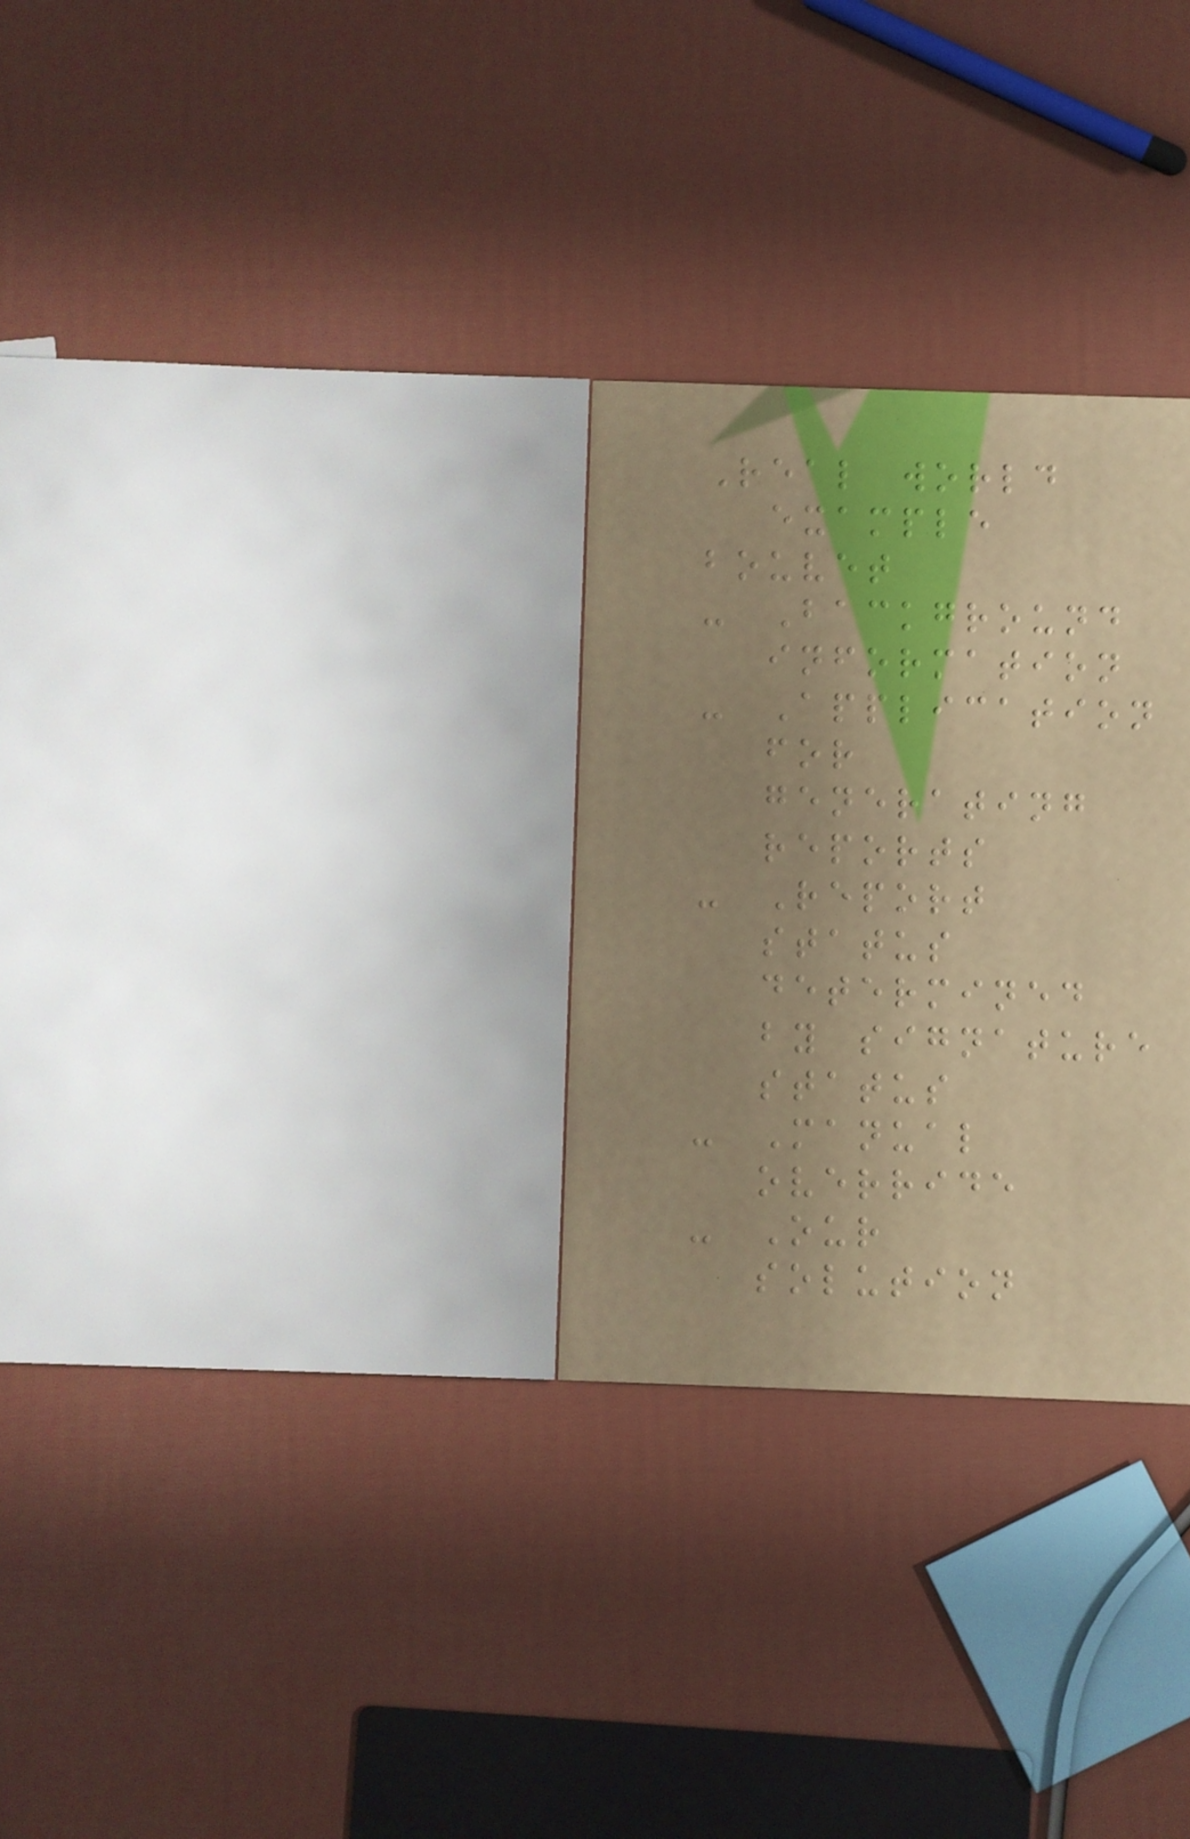Real world
example
bouvet
- Background
information
- Application
for
generating
reports
- Report
status
determined
by signature
status
- Manual
override
- Our
solution
